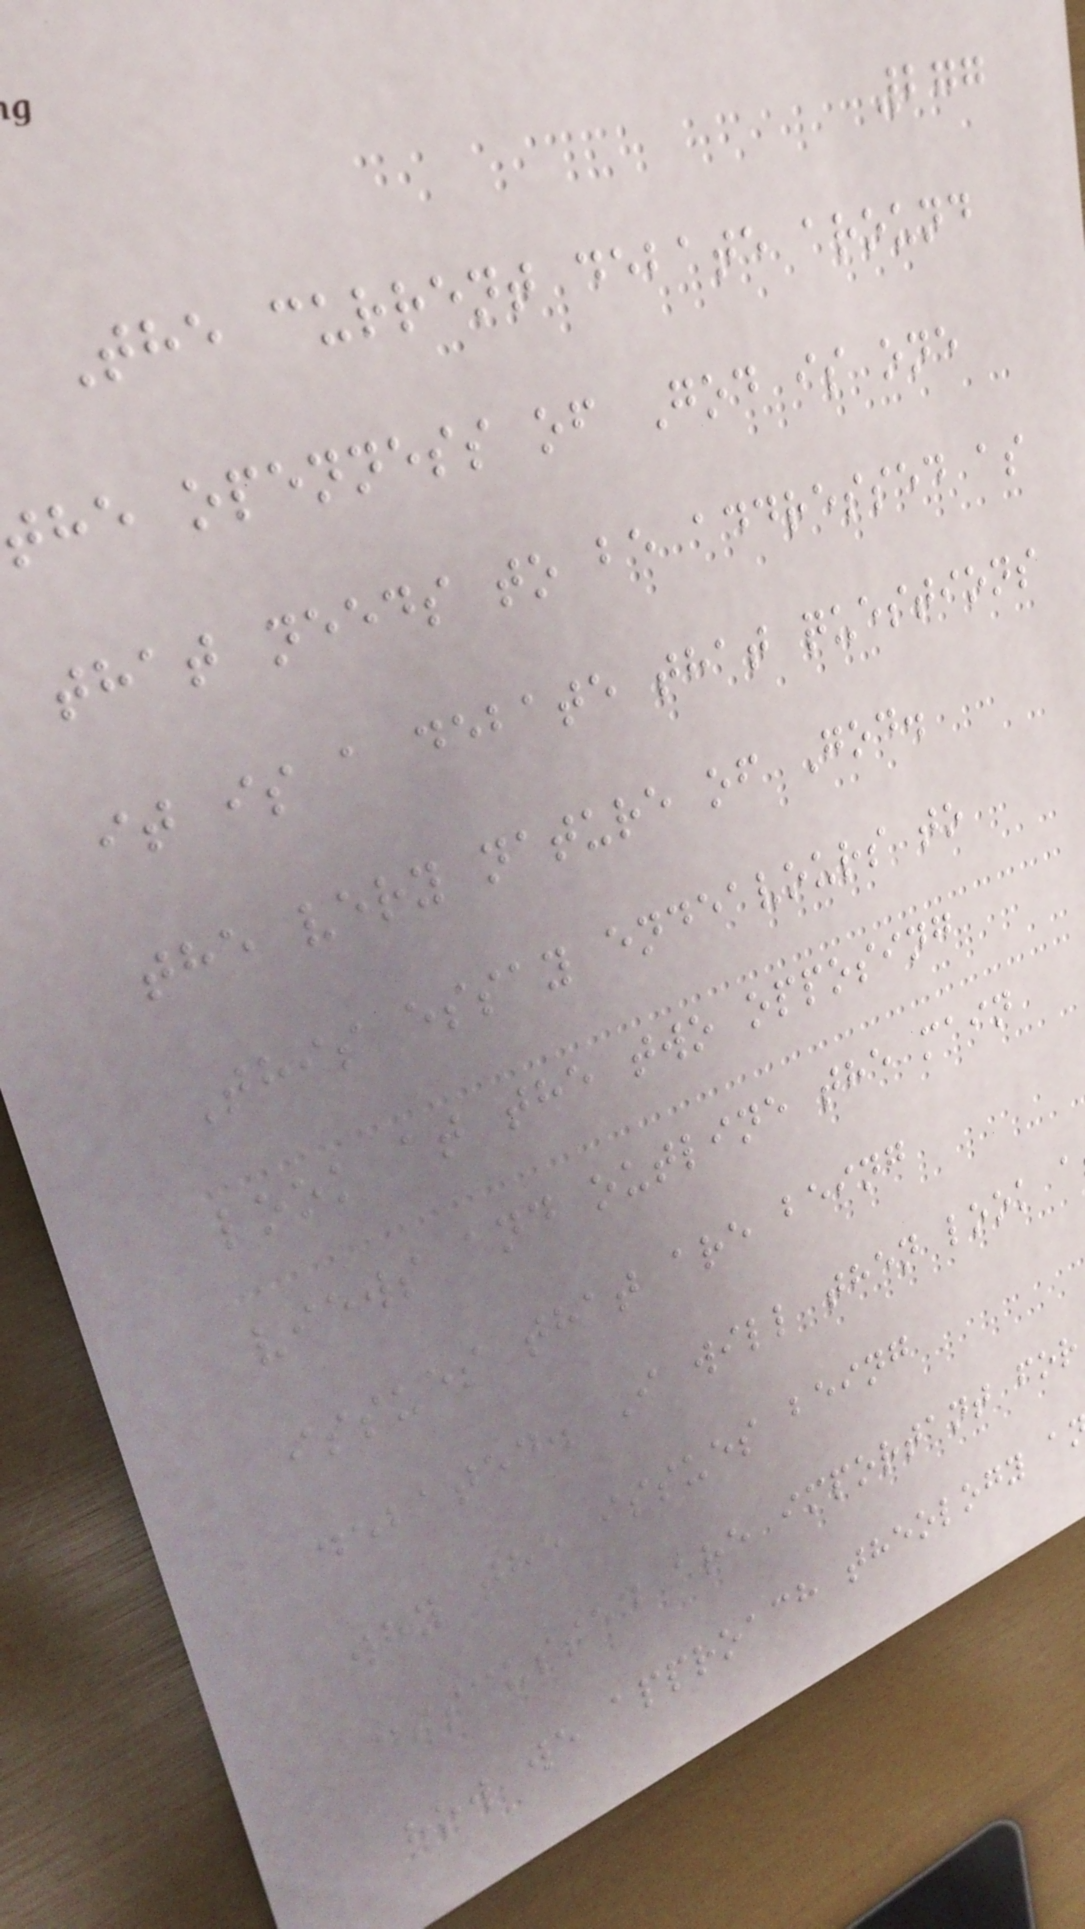277
The current debate around
he openness of God is one
that needs to be addressed as
it is a debate that questions
the very nature of God.
This essay endeavours to
look at the two opposing
views and outline the main
issues that are being
debated. I will then look a
why the issues being
discussed are important for
how we approach theology a
